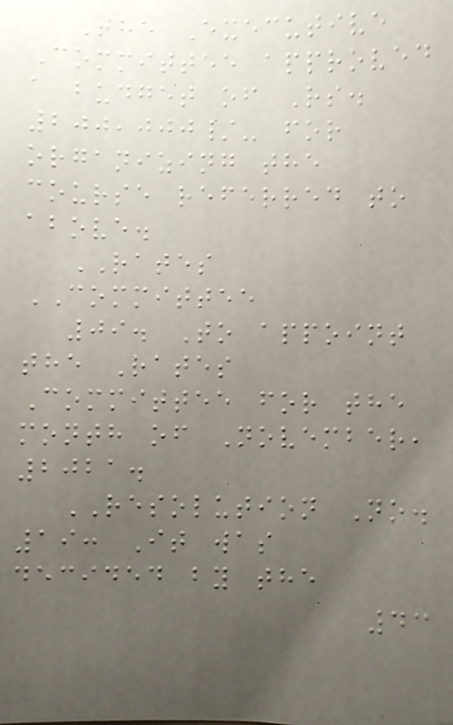The Executive
Committee approved
a budget of Rs.
200,000/- for
organizing the
course referred to
above.
RATES
COMMITTEE
09. To appoint
the Rates
Committee for the
month of November,
2021.
RESOLUTION No.
19: It was
decided by the
43
